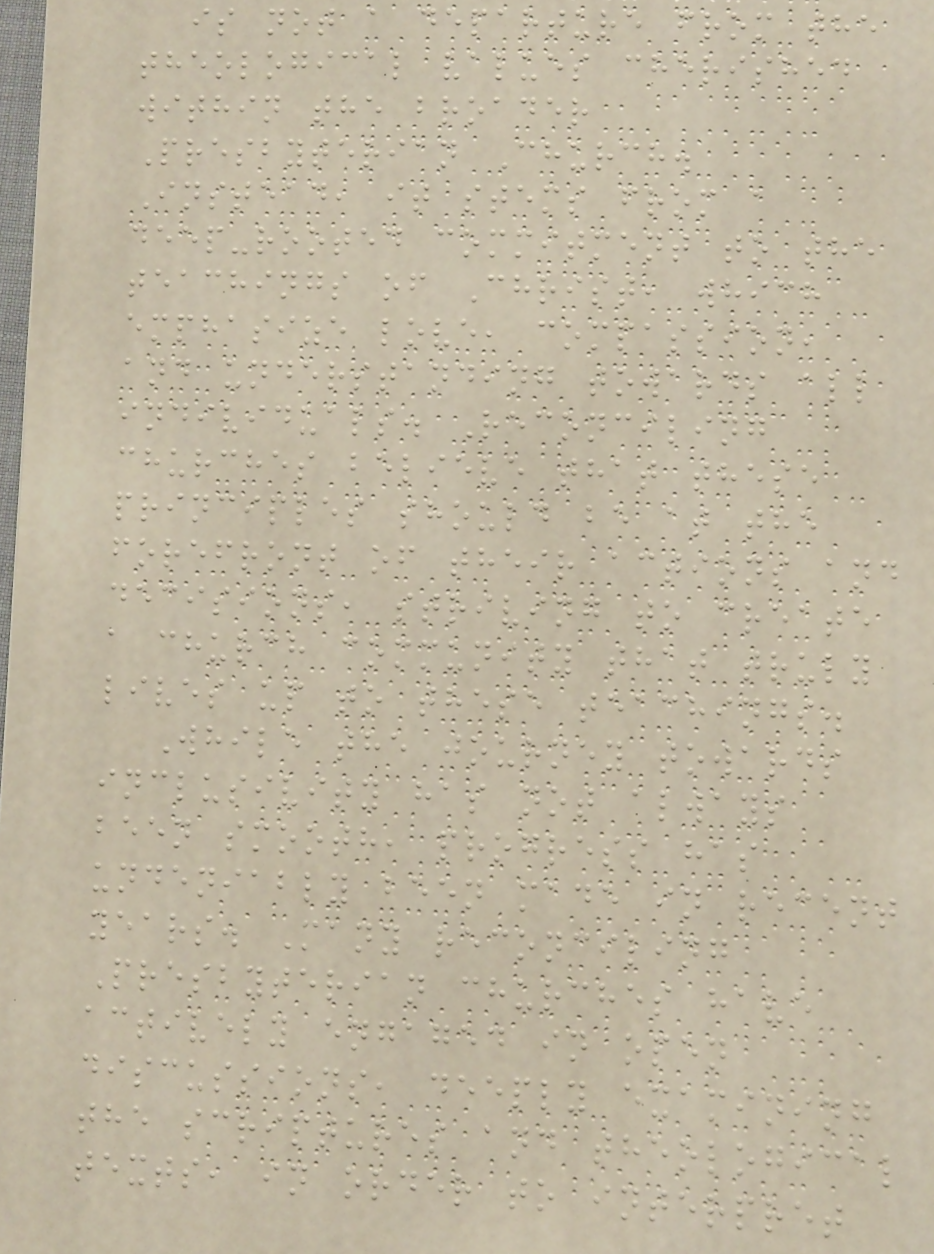is not a departure from the
theological values cherished
within the broader
Presbyterian Church.
Instead, it stems from a
deep-rooted commitment to the
teachings of Christ, which
emphasize love, compassion,
and understanding towards all
individuals. Reconciling
churches believe that these
principles should be at the
forefront of their actions and
decisions, striving to create
a church community that truly
lives up to these teachings.
While the journey towards
inclusivity has not always
been smooth, progress has
undeniably been made in recent
years. Many reconciling
Presbyterian churches have
actively engaged in open
discussions, deeply examining
the scriptures and theological
texts, in order to interpret
